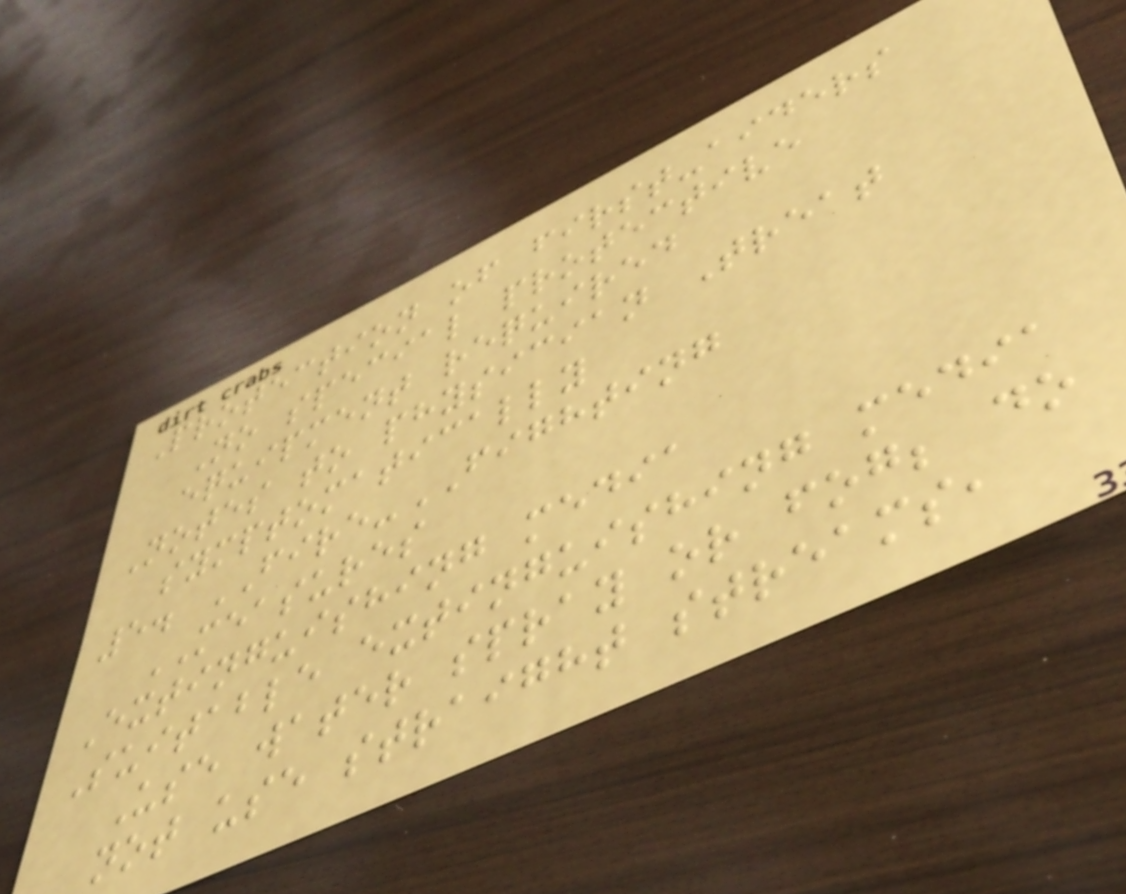Protection of first-aiders
No special protective
equipment required
Notes to physician Treat
symptomatically
5. FIRE-FIGHTING
MEASURES
Extinguishing media
Suitable extinguishing media
Use water spray or fog; do
not use straight streams,
